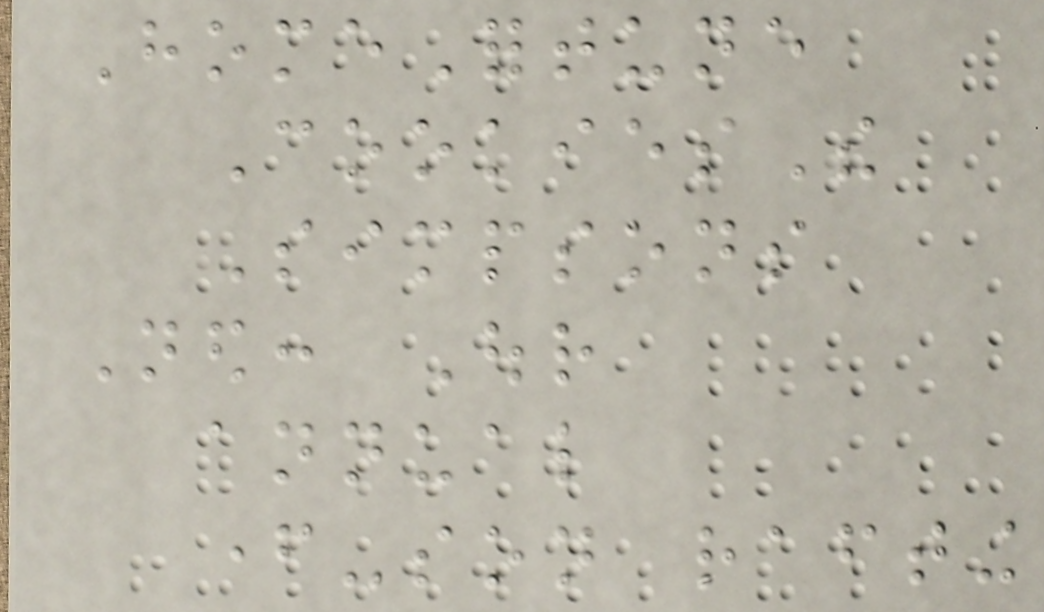HomeFortune
CookiesThe
Simpsons
Ned: Our
annual
father-son rafting
